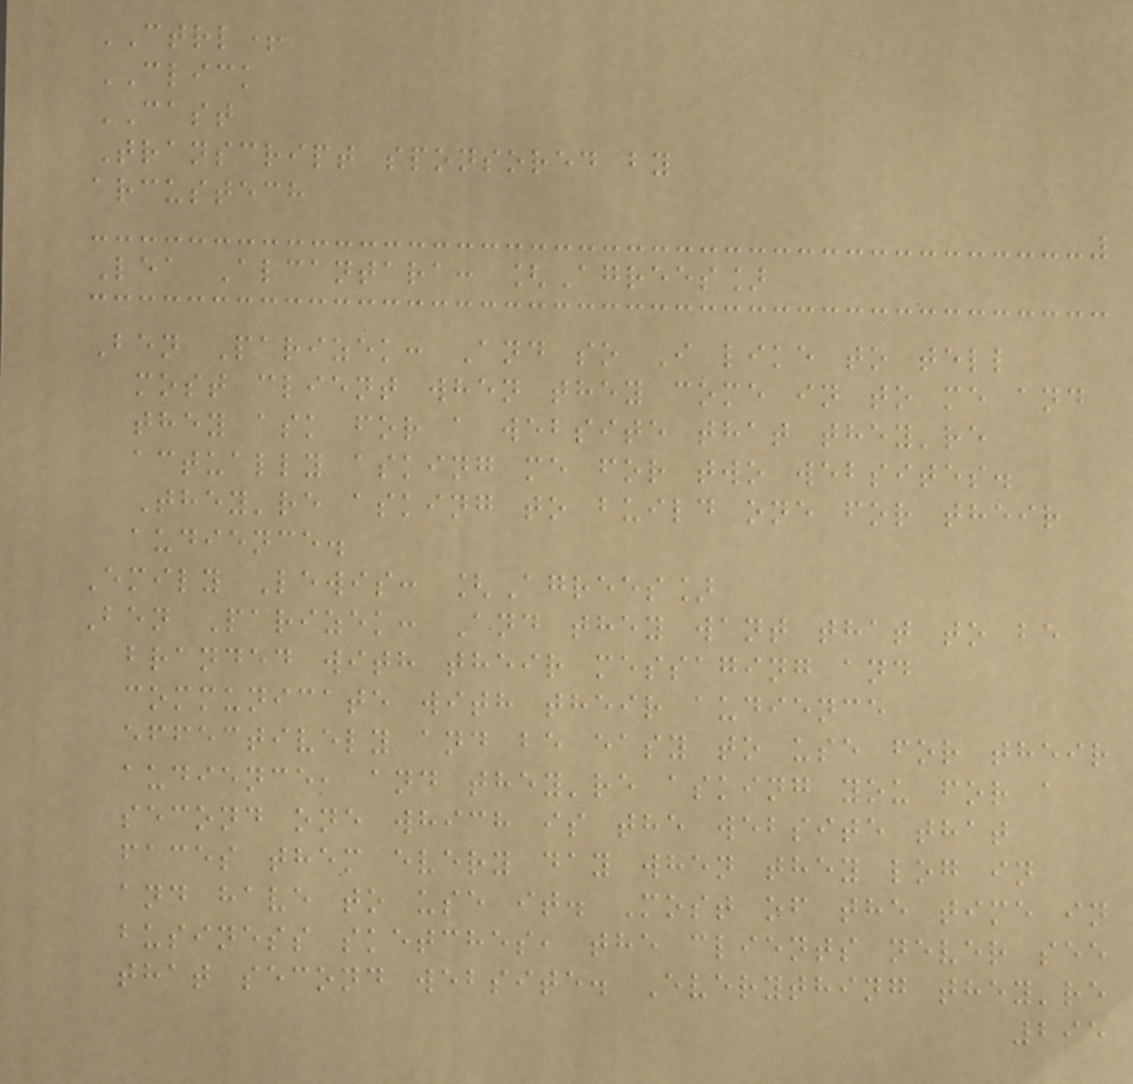CTRL+
CLICK
CAST
Transcript sponsored by
arcustech
Lea Alcantara: [Agrees]
Ben Parizek: And so I like to tell
most client when they come in to me and
they ask for a website that they're
actually asking me for two websites.
They're asking to build one for their
audience.
Emily Lewis: [Agrees]
Ben Parizek: And they want that to be
branded with their messaging and
communicate with their audience
effectively and be easy to use for their
audience, and they're asking you for a
second one which is the website that
faces them every day when they log in
and have to use it. Most of the time in
business sketches, the clients never see
that second website. Everything they're
295
